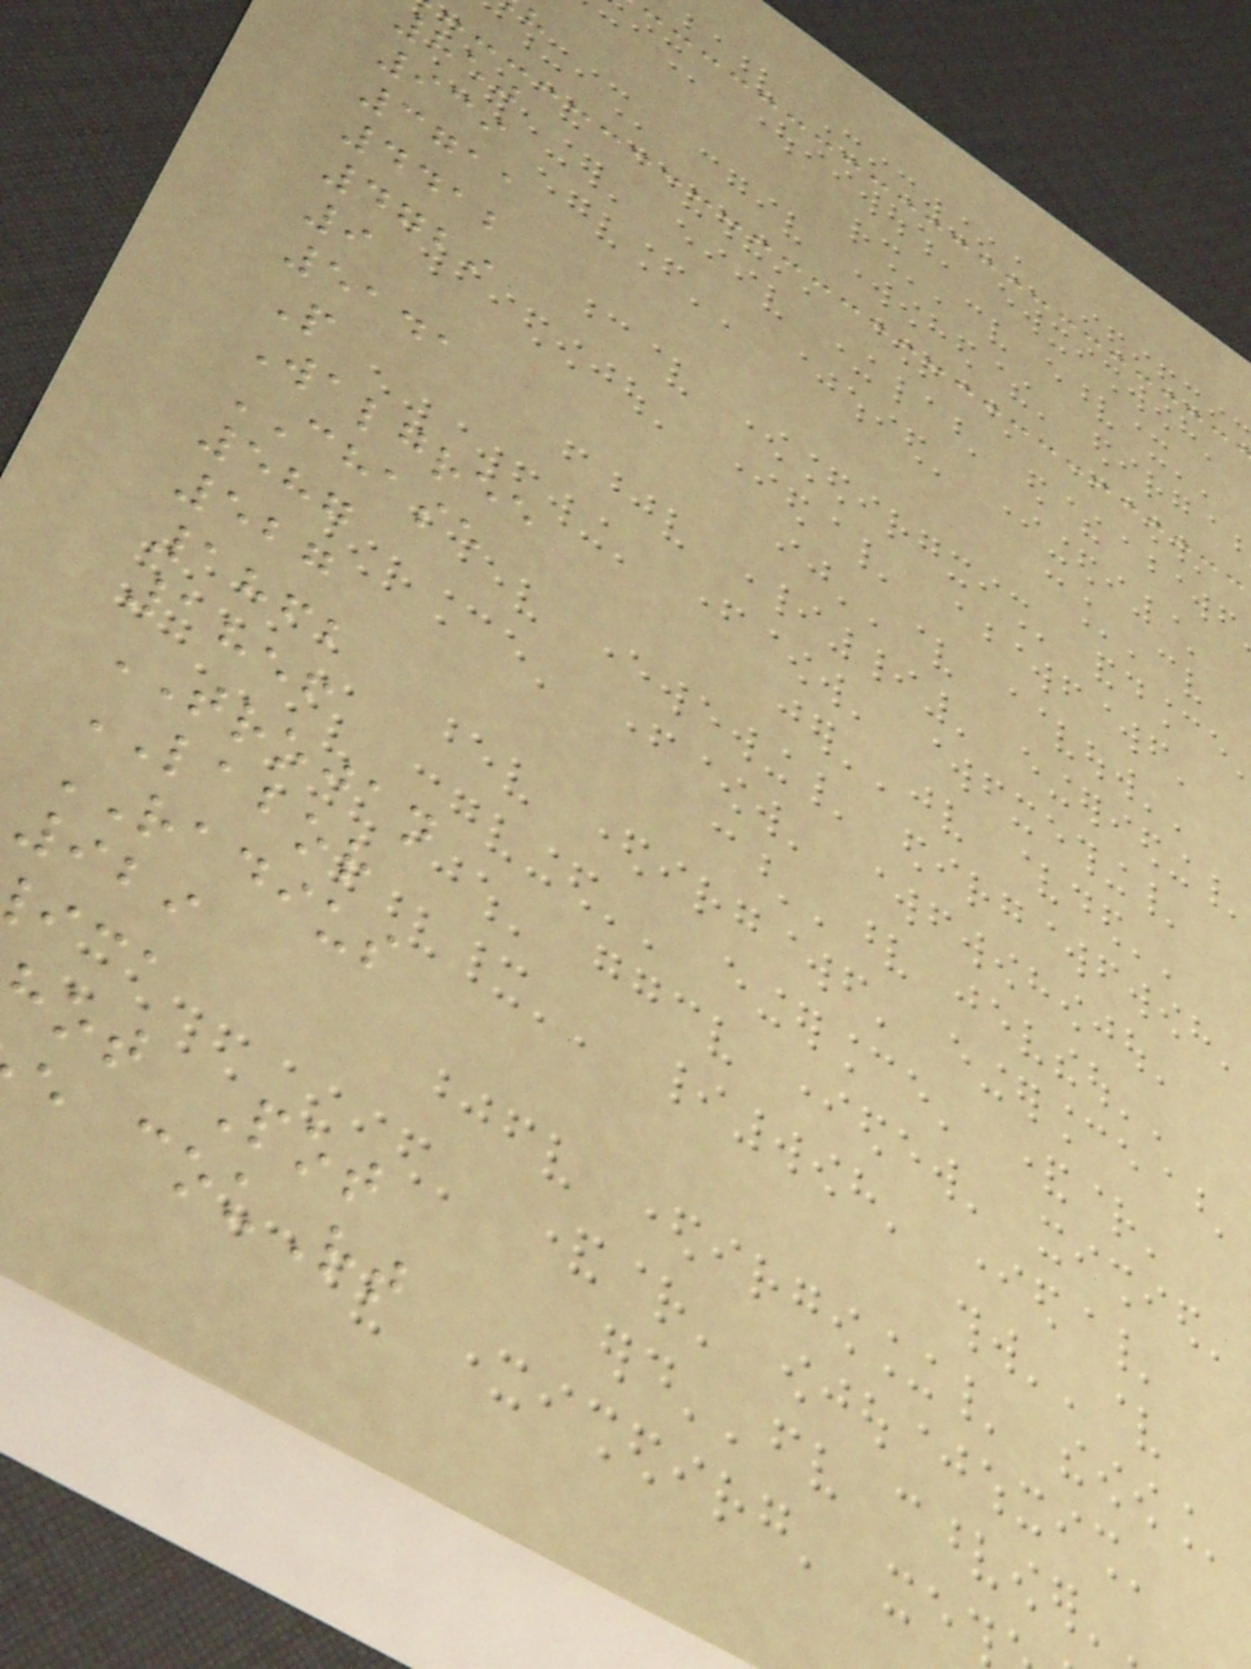850
939
3711
4412
4729
9
5141
P
Walgree
CHASE
587
527
1862
1856
TROJAN
LABOR
RADIUS
929
hot Pot
e couRt
